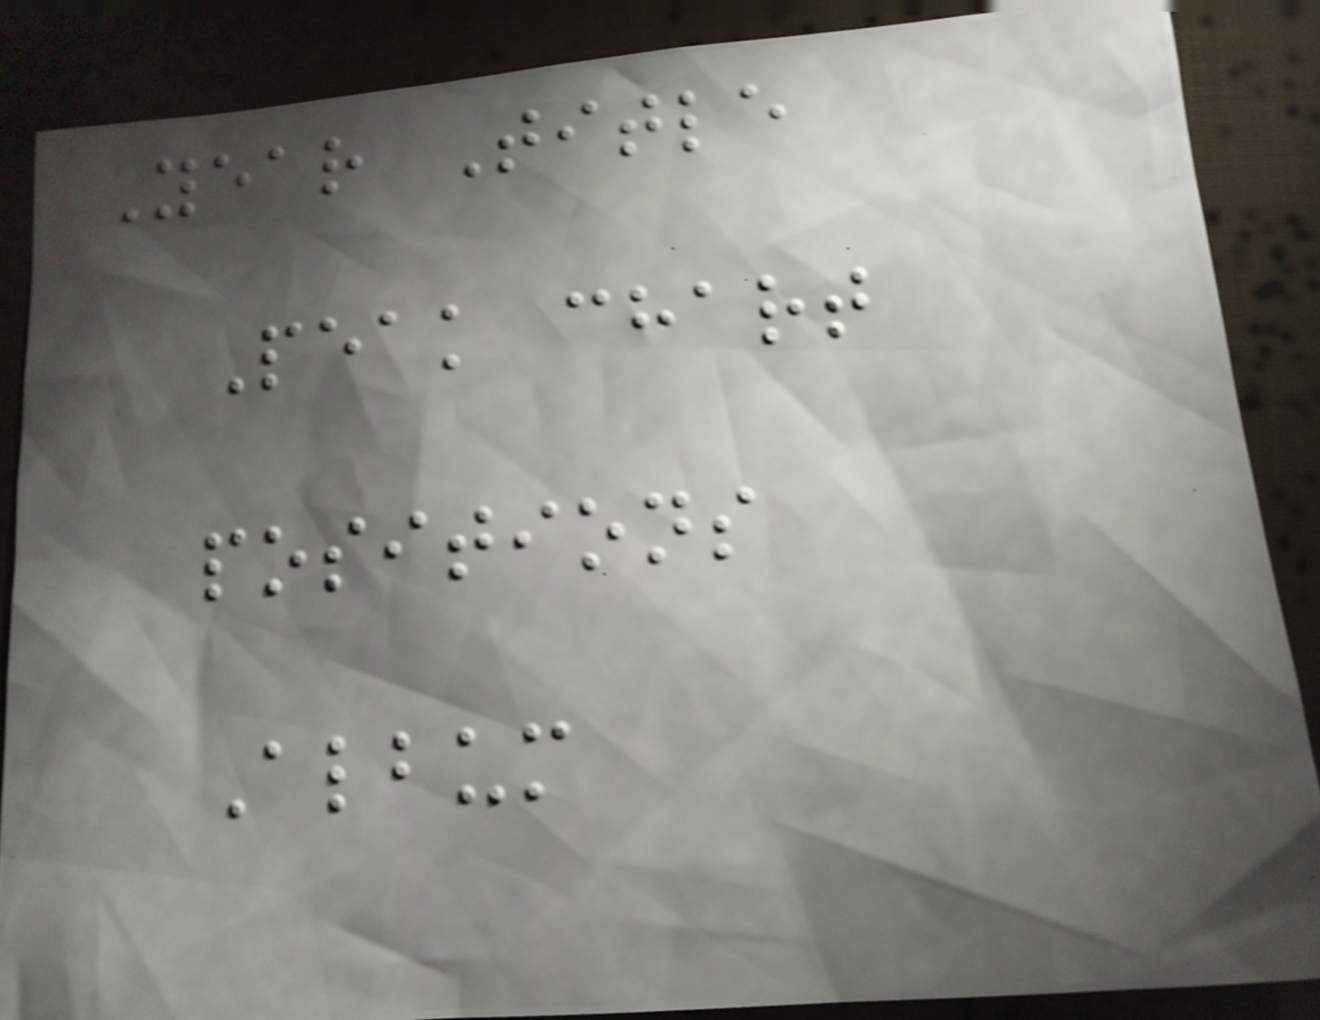Year Title
Peak chart
positions
Album
